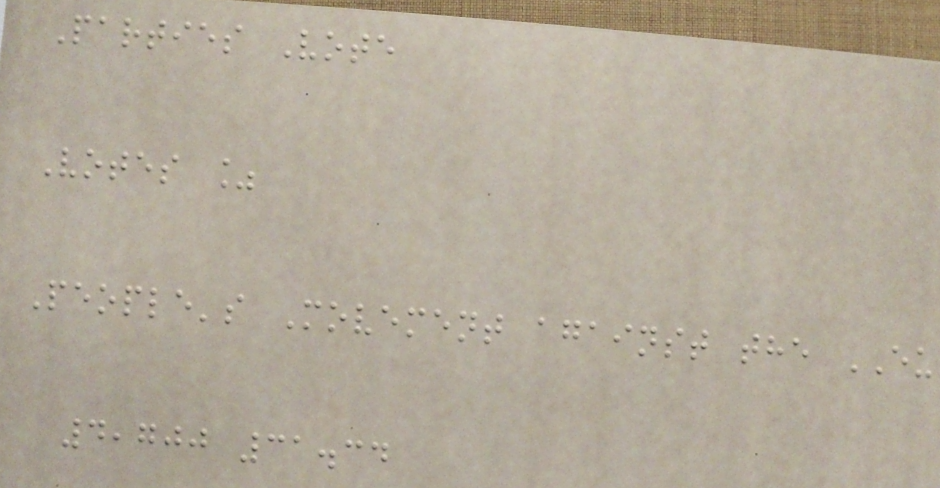Parties Vote
Votes %
People's Movement against the EU
4,700 31.34
